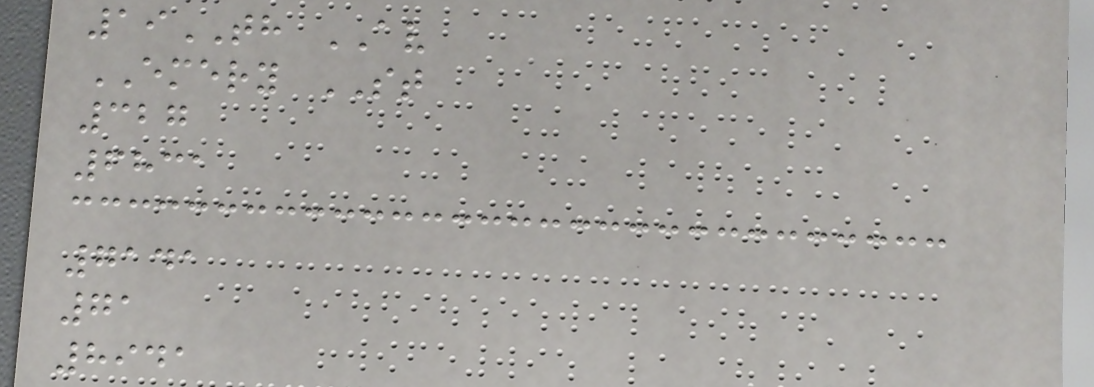19TH AV
EMERY ST
327
6831
7141
71
8941
